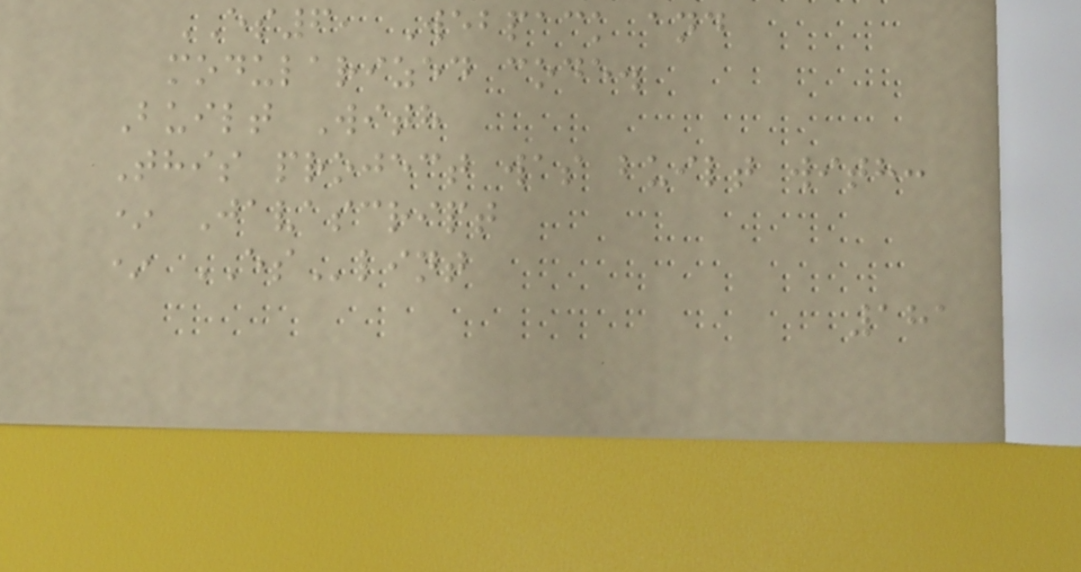ES6, Webpack and
modularized code.
Built With
This project was built with:
* Javascript
* ESlint
181
